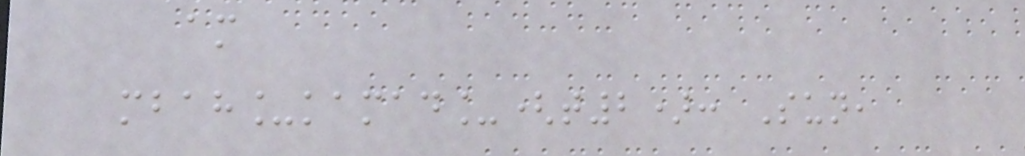am
mbah_kamad_(t2): Sun,
